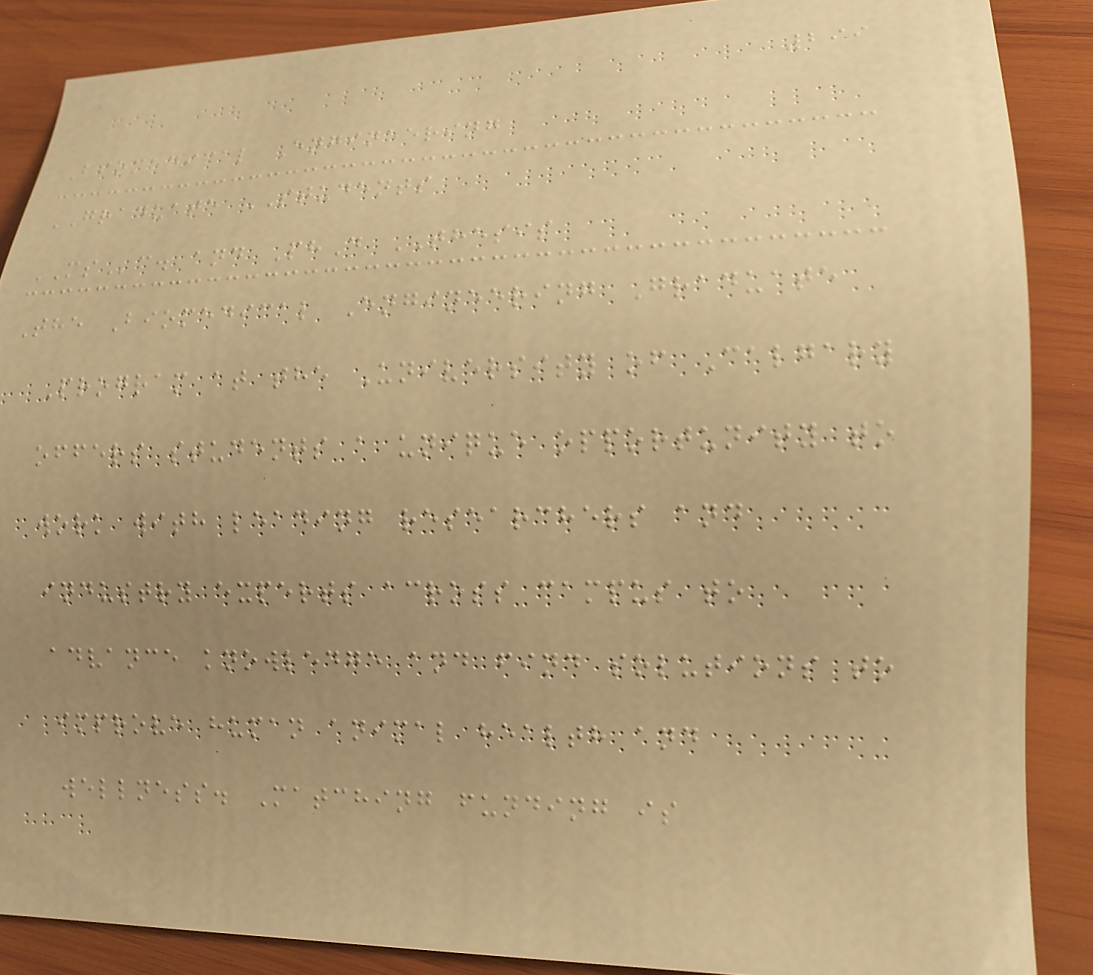299
Biomedical Engineering
GRADUATE STUDENTS
MSc. and PhD THESIS
The Biomedical Engineering Graduate
Program at the University of Calgary
offers students a unique opportunity to
work with leading researchers and
industry experts across campus to
advance knowledge and find solutions to
improve human animal health and
wellness. Matching funding is
